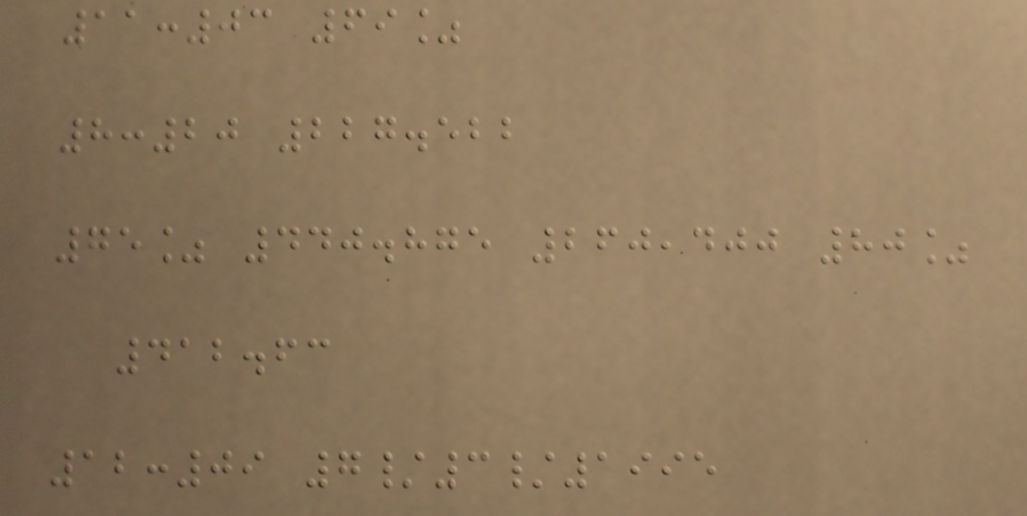11:03 69%
8:20 227.522
75% 440.875 260,400 80%
412.63
12:09 7/3/1995
